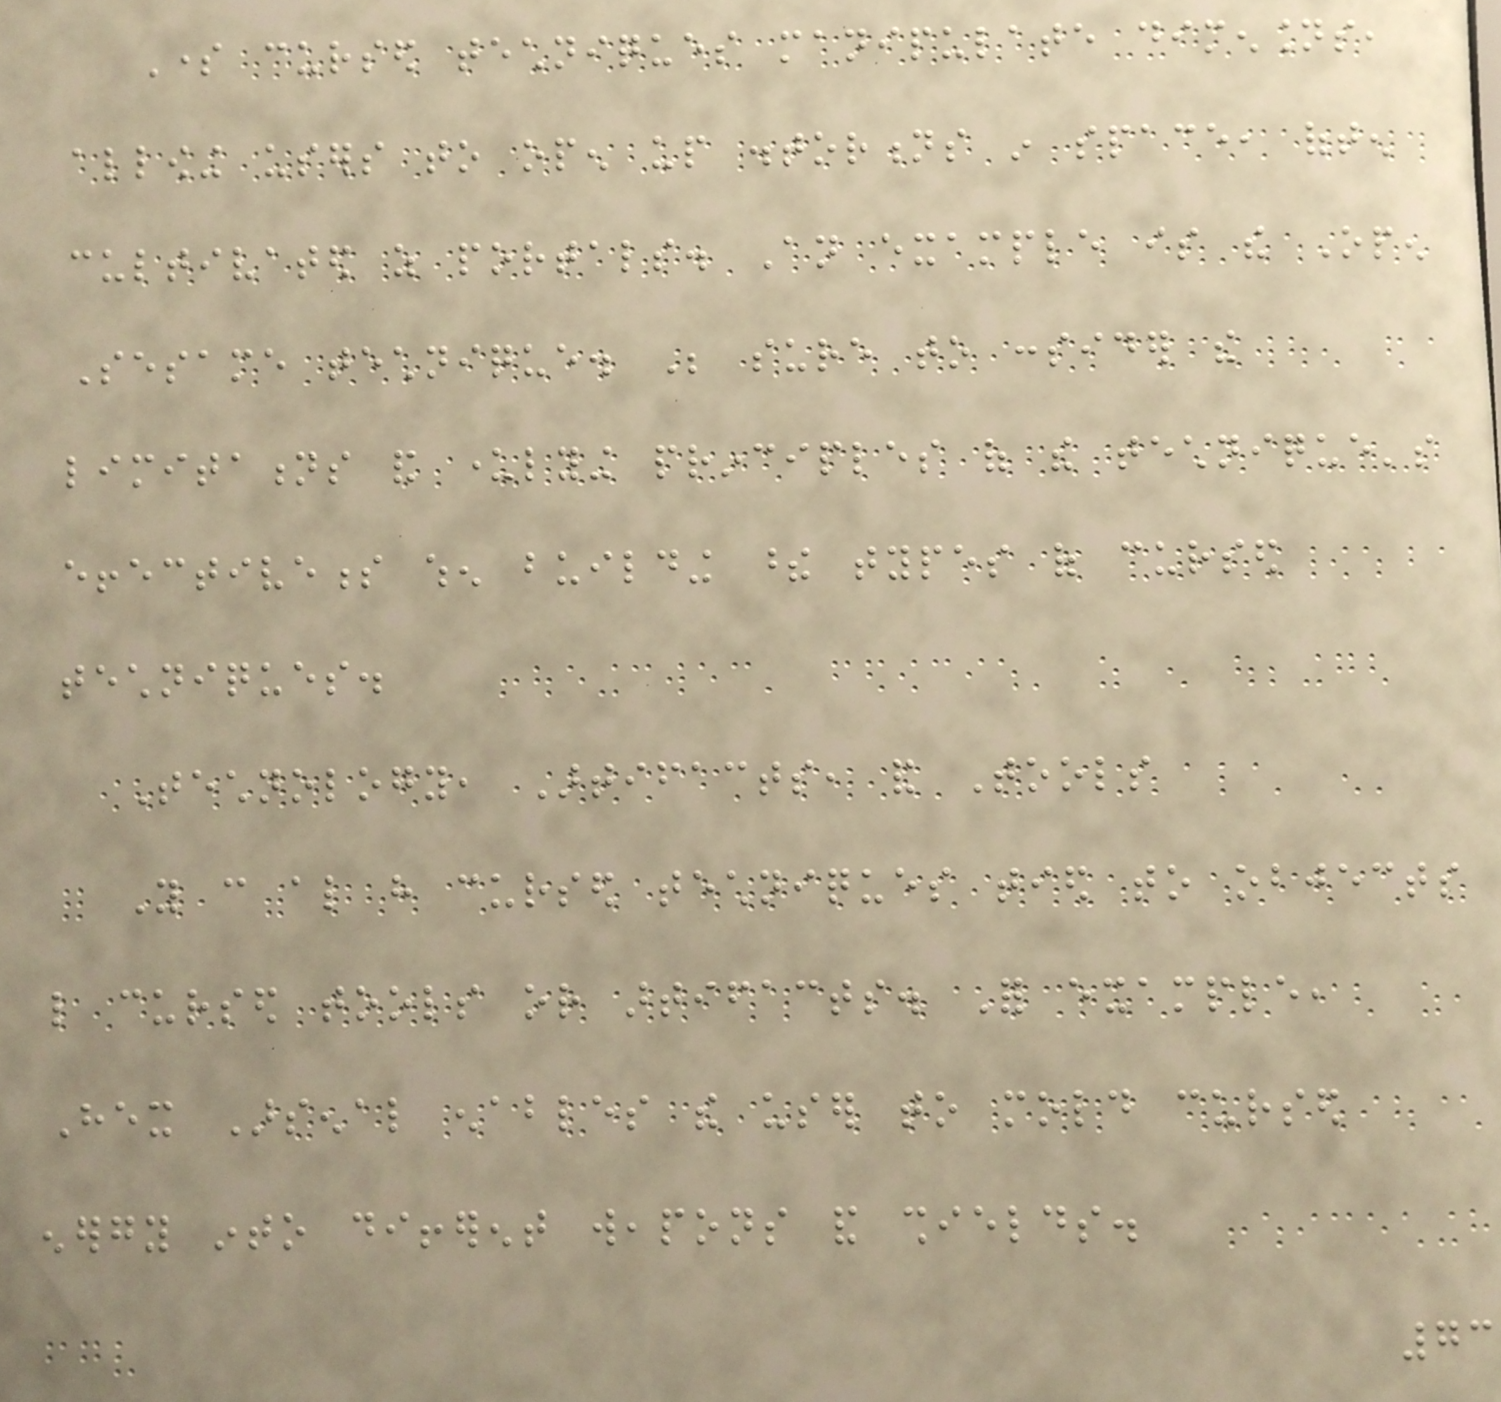Some cursed techniques manipulate dimensions,
allowing users to open up distortions in space, often
cultivated as portals. An example is the Open
Sesame technique. Be sure to consider the
limitations and underlying principles of the technique's
effectiveness when building these types of cursed
techniques.
Technology, Artifacts, and Tools
You can also have cursed techniques tied to objects
like cursed tools or artifacts. For example,
Hex Arsenal enables the user to mold cursed
energy into different weapons and shields.
73
